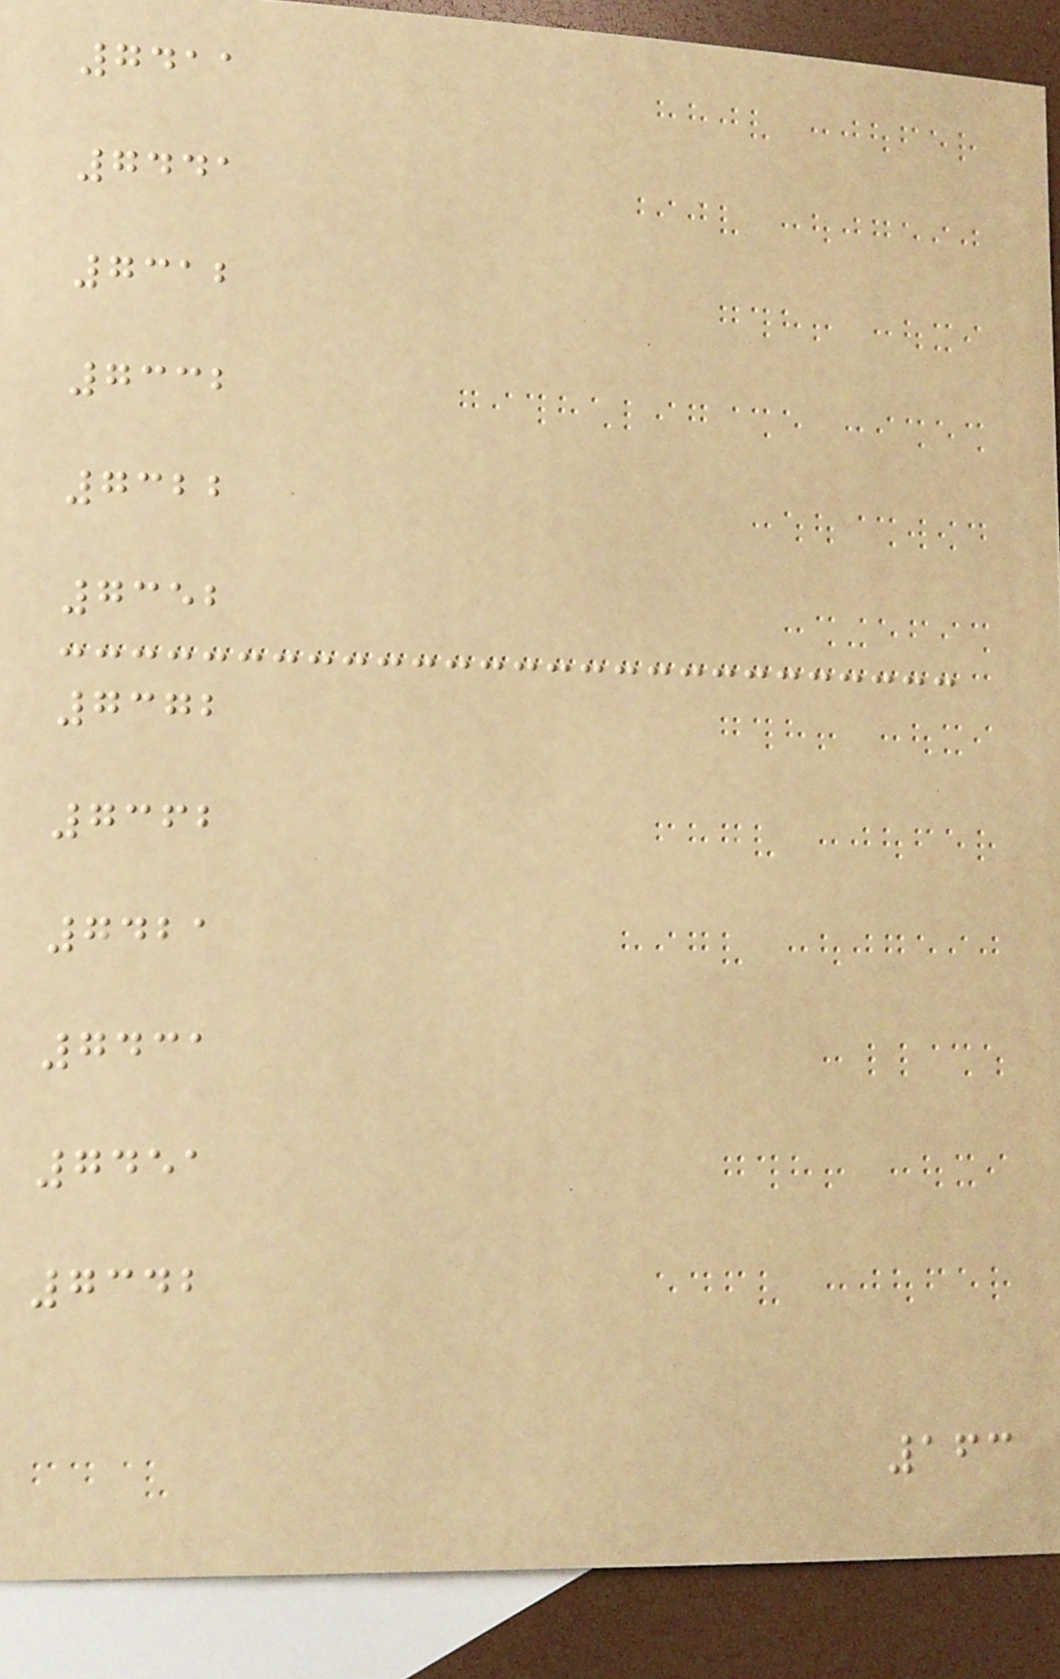7411
7441
7312
7332
7322
7352
7372
7362
7421
7431
7451
7342
163
